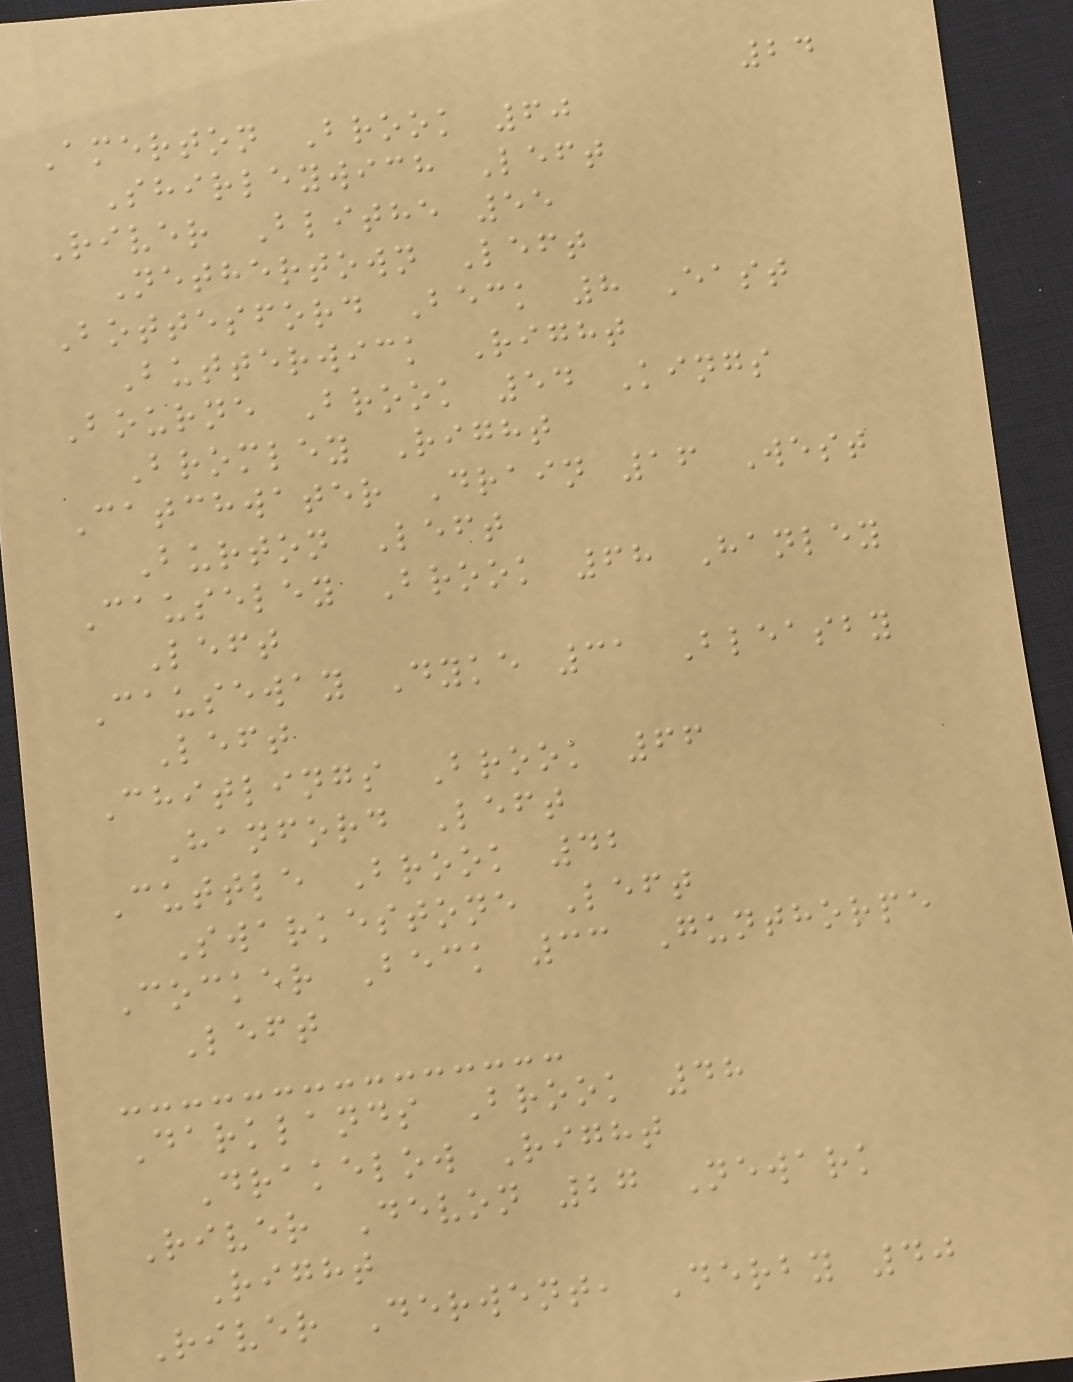24
Amerton Brook 60
Shirleywich Left
River Blithe 55
Nethertown Left
Bottesford Beck 8 East
Butterwick Right
Bourne Brook 54 Kings
Bromley Right
Catchwater Drain 16 West
Burton Left
Causeley Brook 68 Hanley
Left
Causeway Dyke 31 Bleasby
Left
Chitlings Brook 66
Hanford Left
Cuttle Brook 42
Swarkestone Left
Cocker Beck 33 Gunthorpe
Left
Darklands Brook 48
Drakelow Right
River Devon 27 Newark
Right
River Derwent, Derby 40
